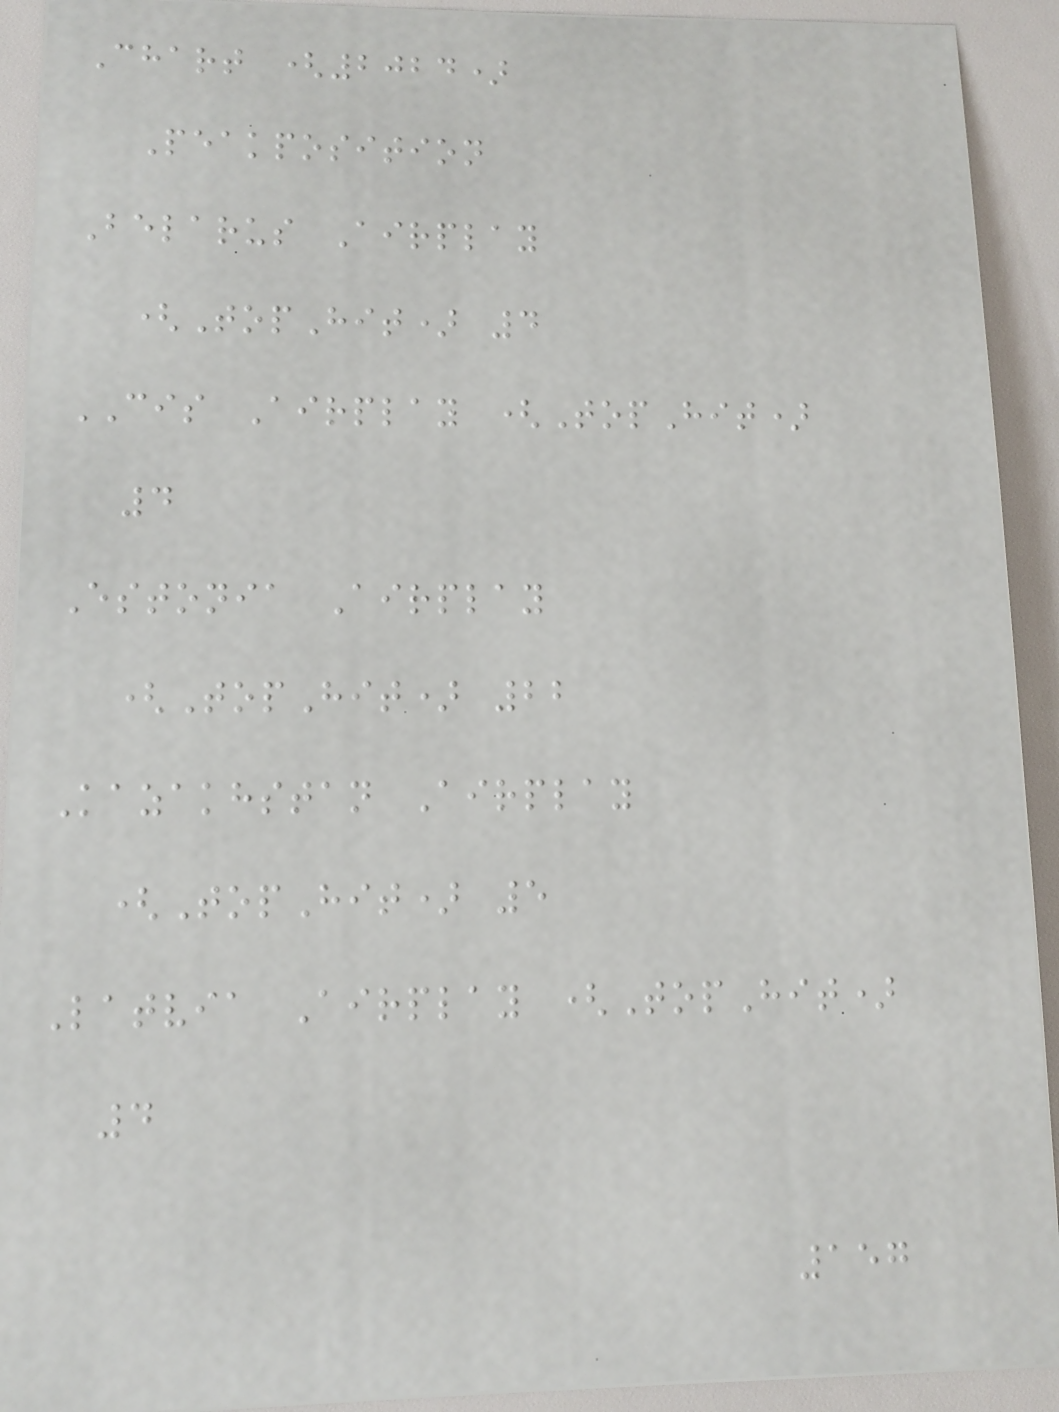Chart (2024)
Peakposition
Belarus Airplay
(TopHit) 4
CIS Airplay (TopHit)
4
Estonia Airplay
(TopHit) 22
Kazakhstan Airplay
(TopHit) 5
Latvia Airplay (TopHit)
4
157
